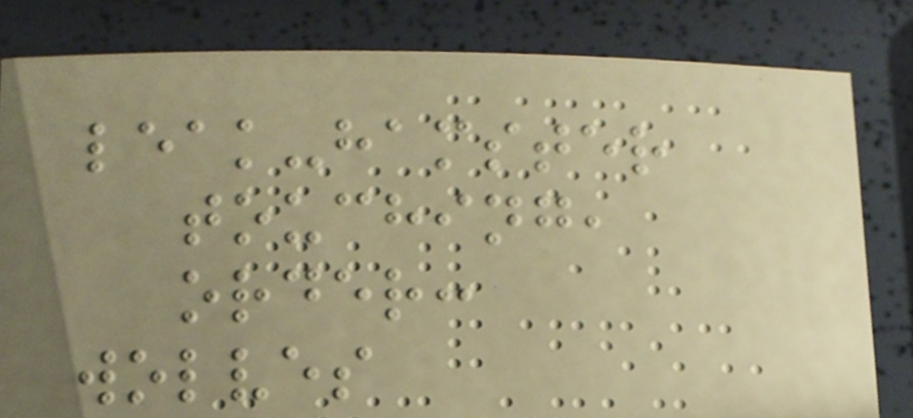leak-hamster
touching,
order:
wolves
